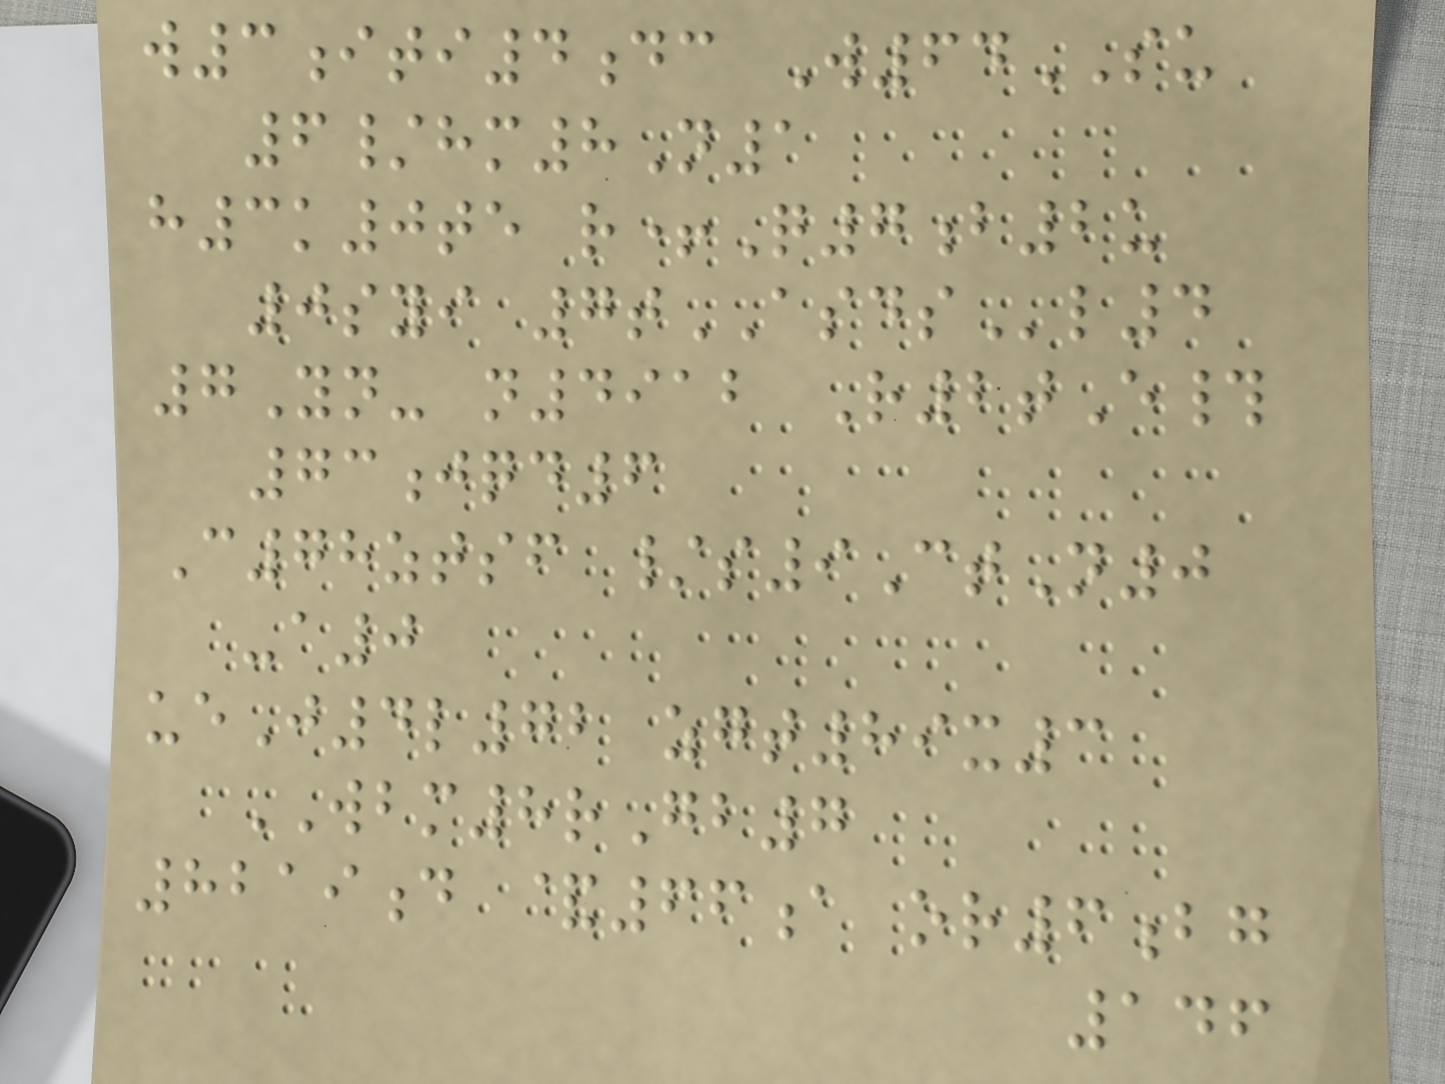w3iti4dc W64SU
6/hm8N1
h3k0te r+Q7b2u
0syi 7tASDSl4
7Yn- n4912 R2tE#
73jqd6
C78ztsf /s9CtN0
-a0
ueJ4l72 zgt89x3
WBM8rGb7
8219d &66a or6bg
146
